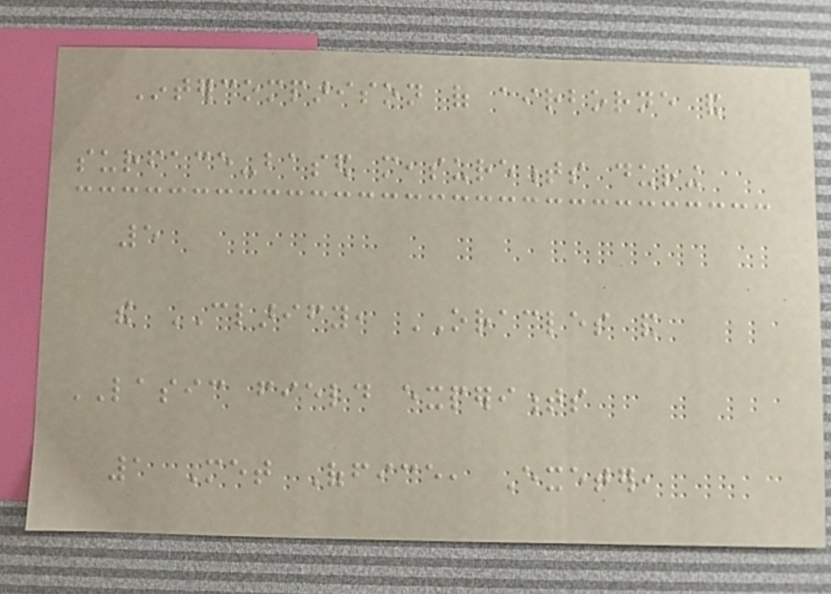Intercomparison of airborne and
surface-based measurements during
5
the CLARIFY, ORACLES and
LASIC field experiments
1 Met Office, Exeter,
